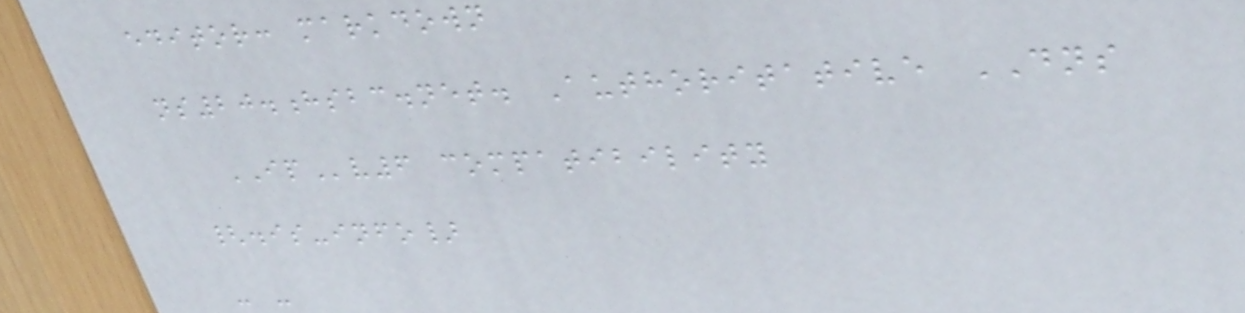editor: markdown
ns20.hsbc.net. Authoritative DNS
IPv6 compatibility
{.is-info}
- -
